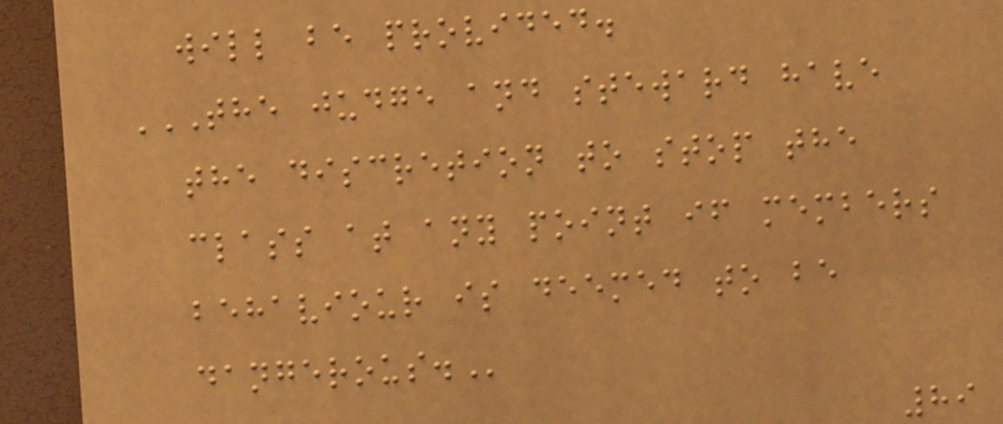will be provided.
THE JUDGE AND STEWARD HAVE
THE DISCRETION TO STOP THE
CLASS AT ANY POINT IF MEMBERS
BEHAVIOUR IS DEEMED TO BE
DANGEROUS.
89
